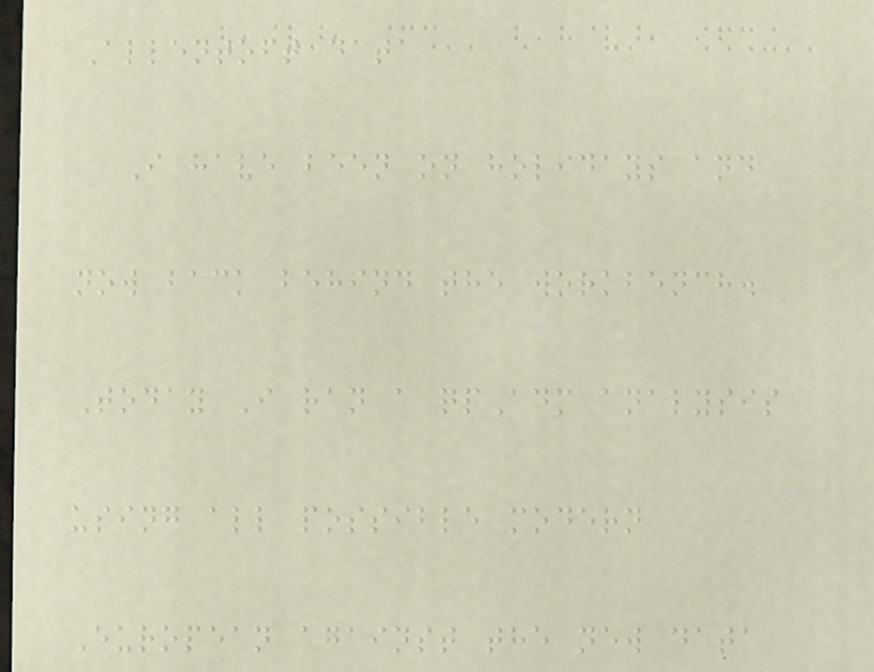Allentoft data
I have been on holidays and
now back behind the workbench.
Today I ran a qpAdm analysis
using all possible modern
European against the new data
